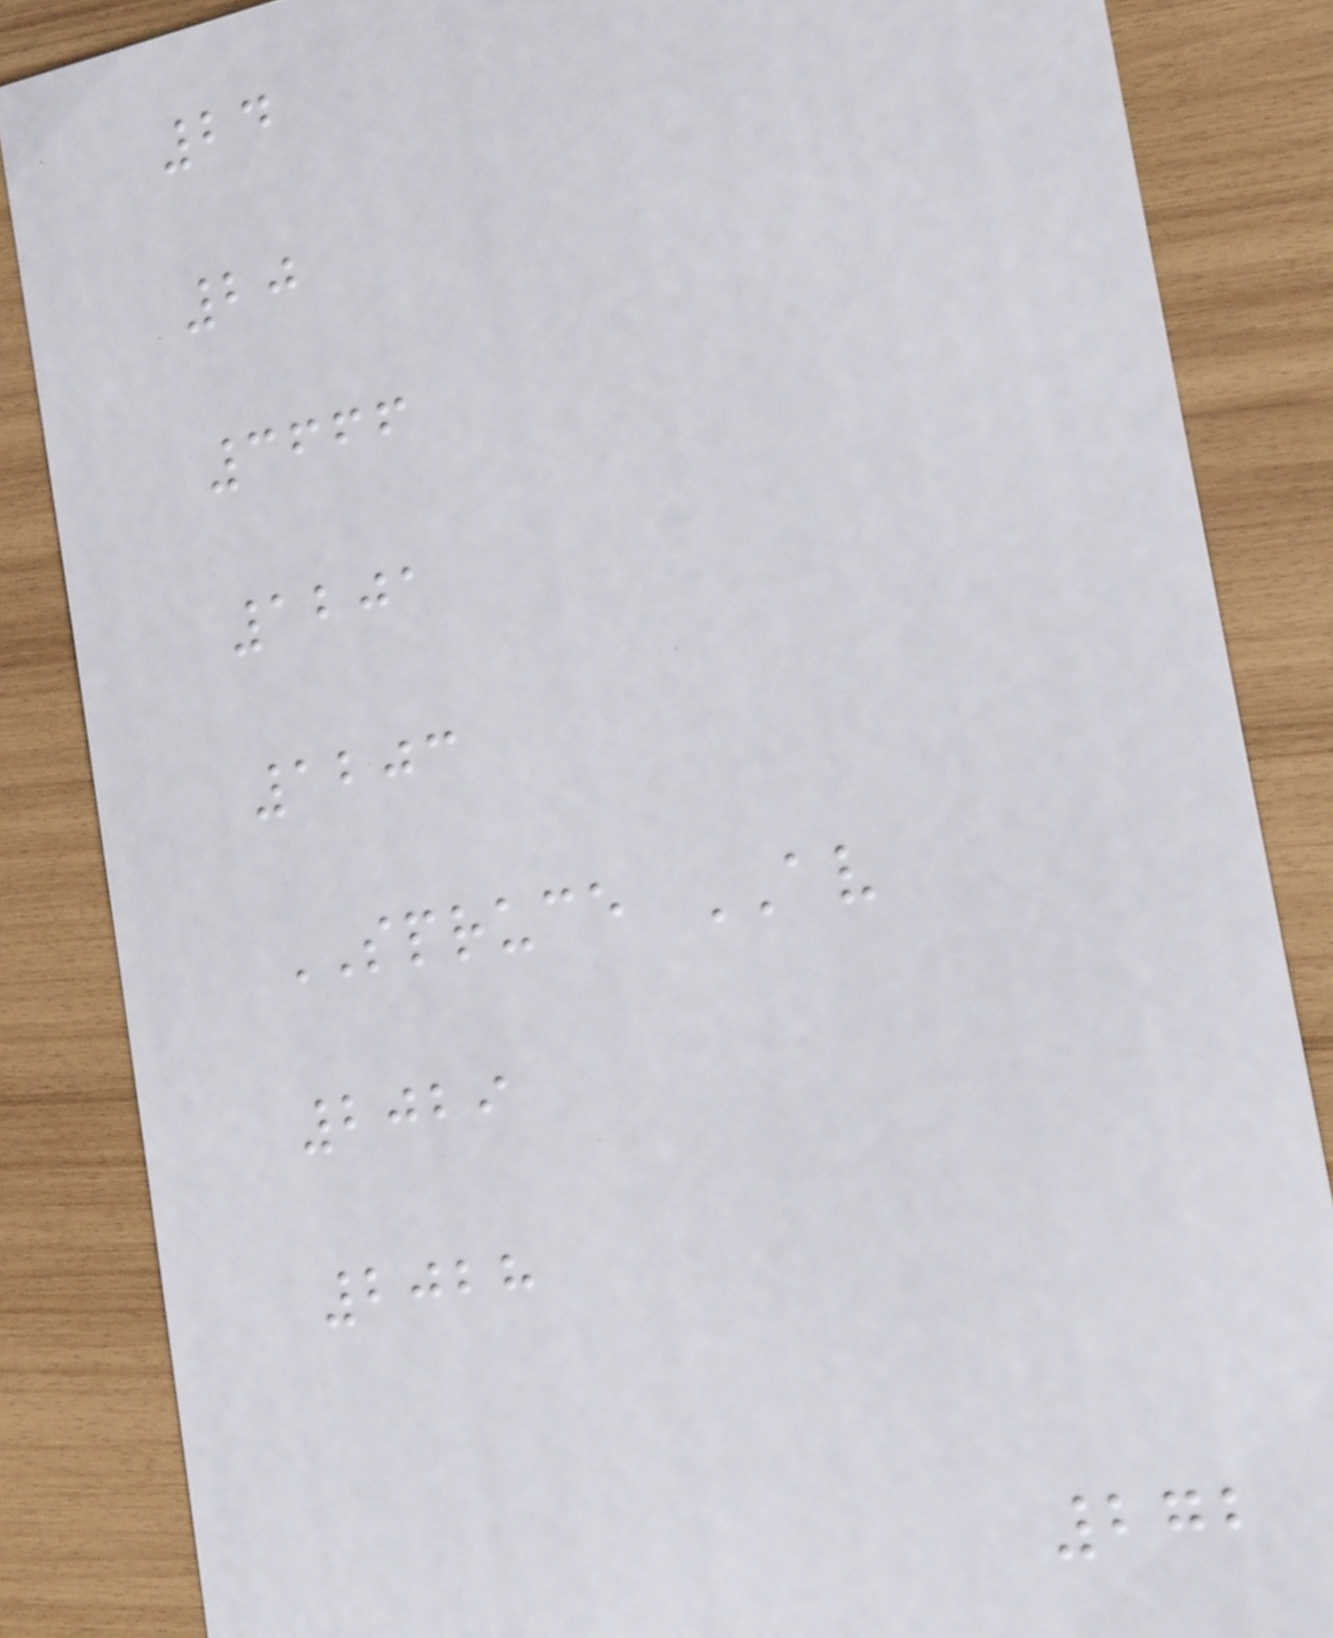24
20
3666
1201
1203
SPRUCE AV
2029
2028
272
